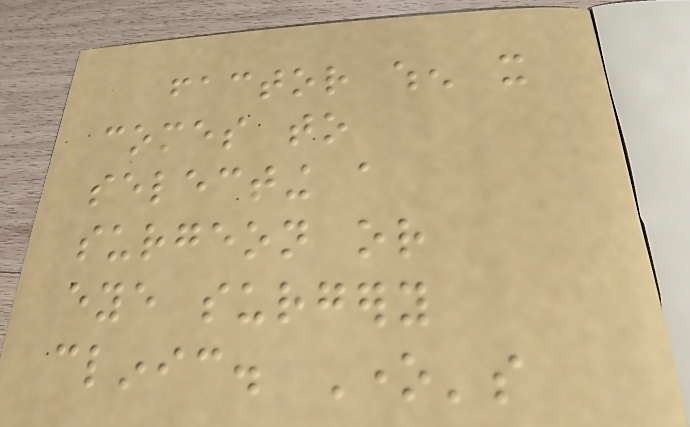factor when it
comes to
selecting a
surgeon or
eye surgery
clinic. One's
